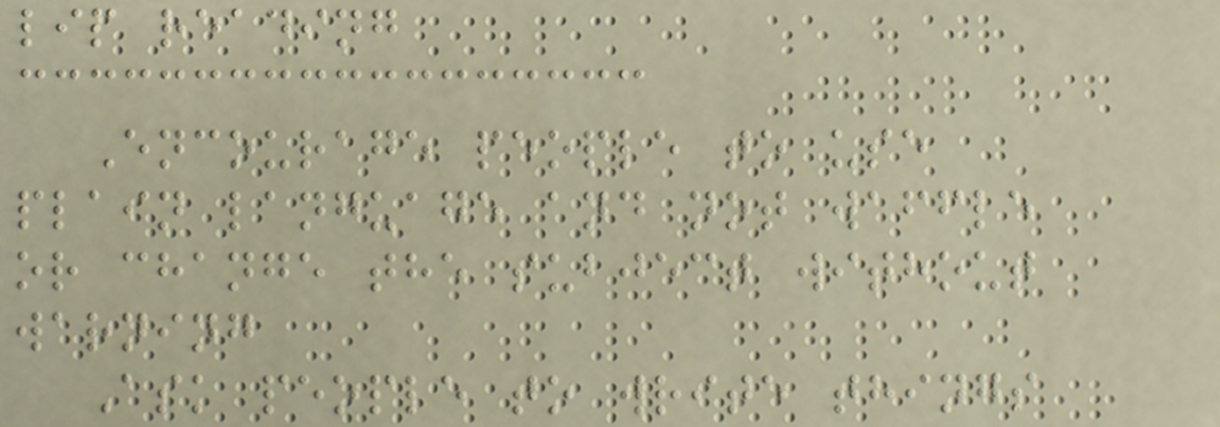lip reading
Encourage people to use
plain language and not waffle
or change the subject without
warning
Ask people to write things
